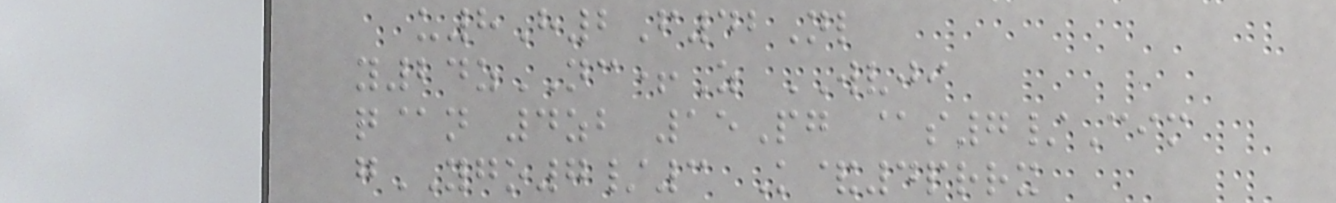u8H2F42Nl
y24zNC+Z WVJI
q@n 4zb 15Pg @s7/Cim
gYGO7/3 K&4prrx
